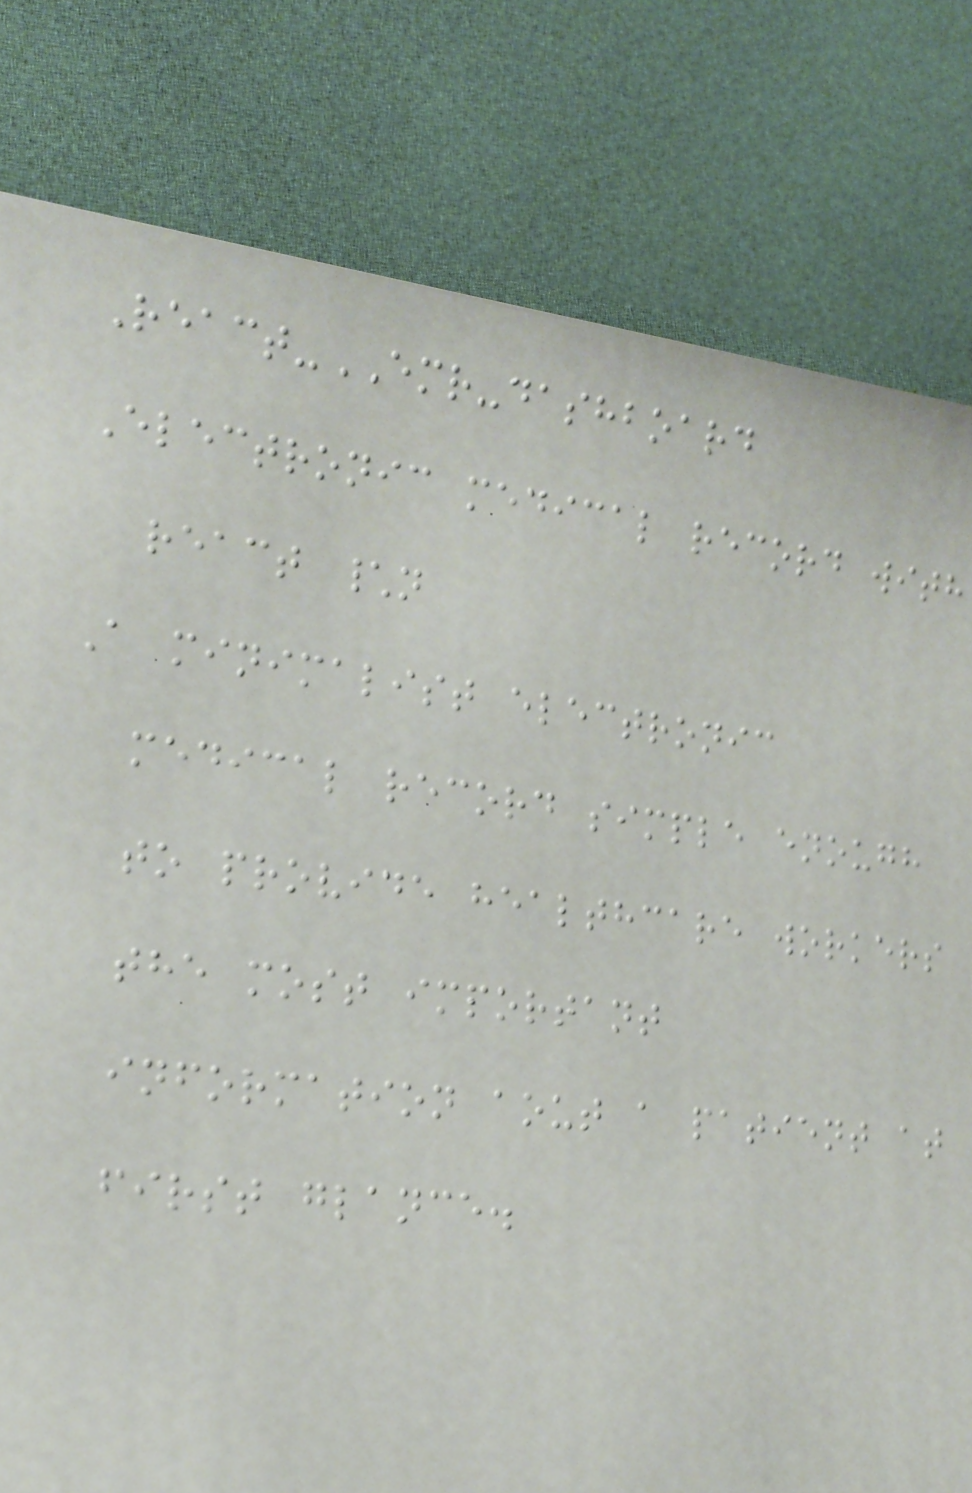React-EMR-dashboard
Electronic medical record with
react \n
A minimalist electronic
medical record simple enough
to provide healthcare workers
the most important
information aout a patient at
first glance.
